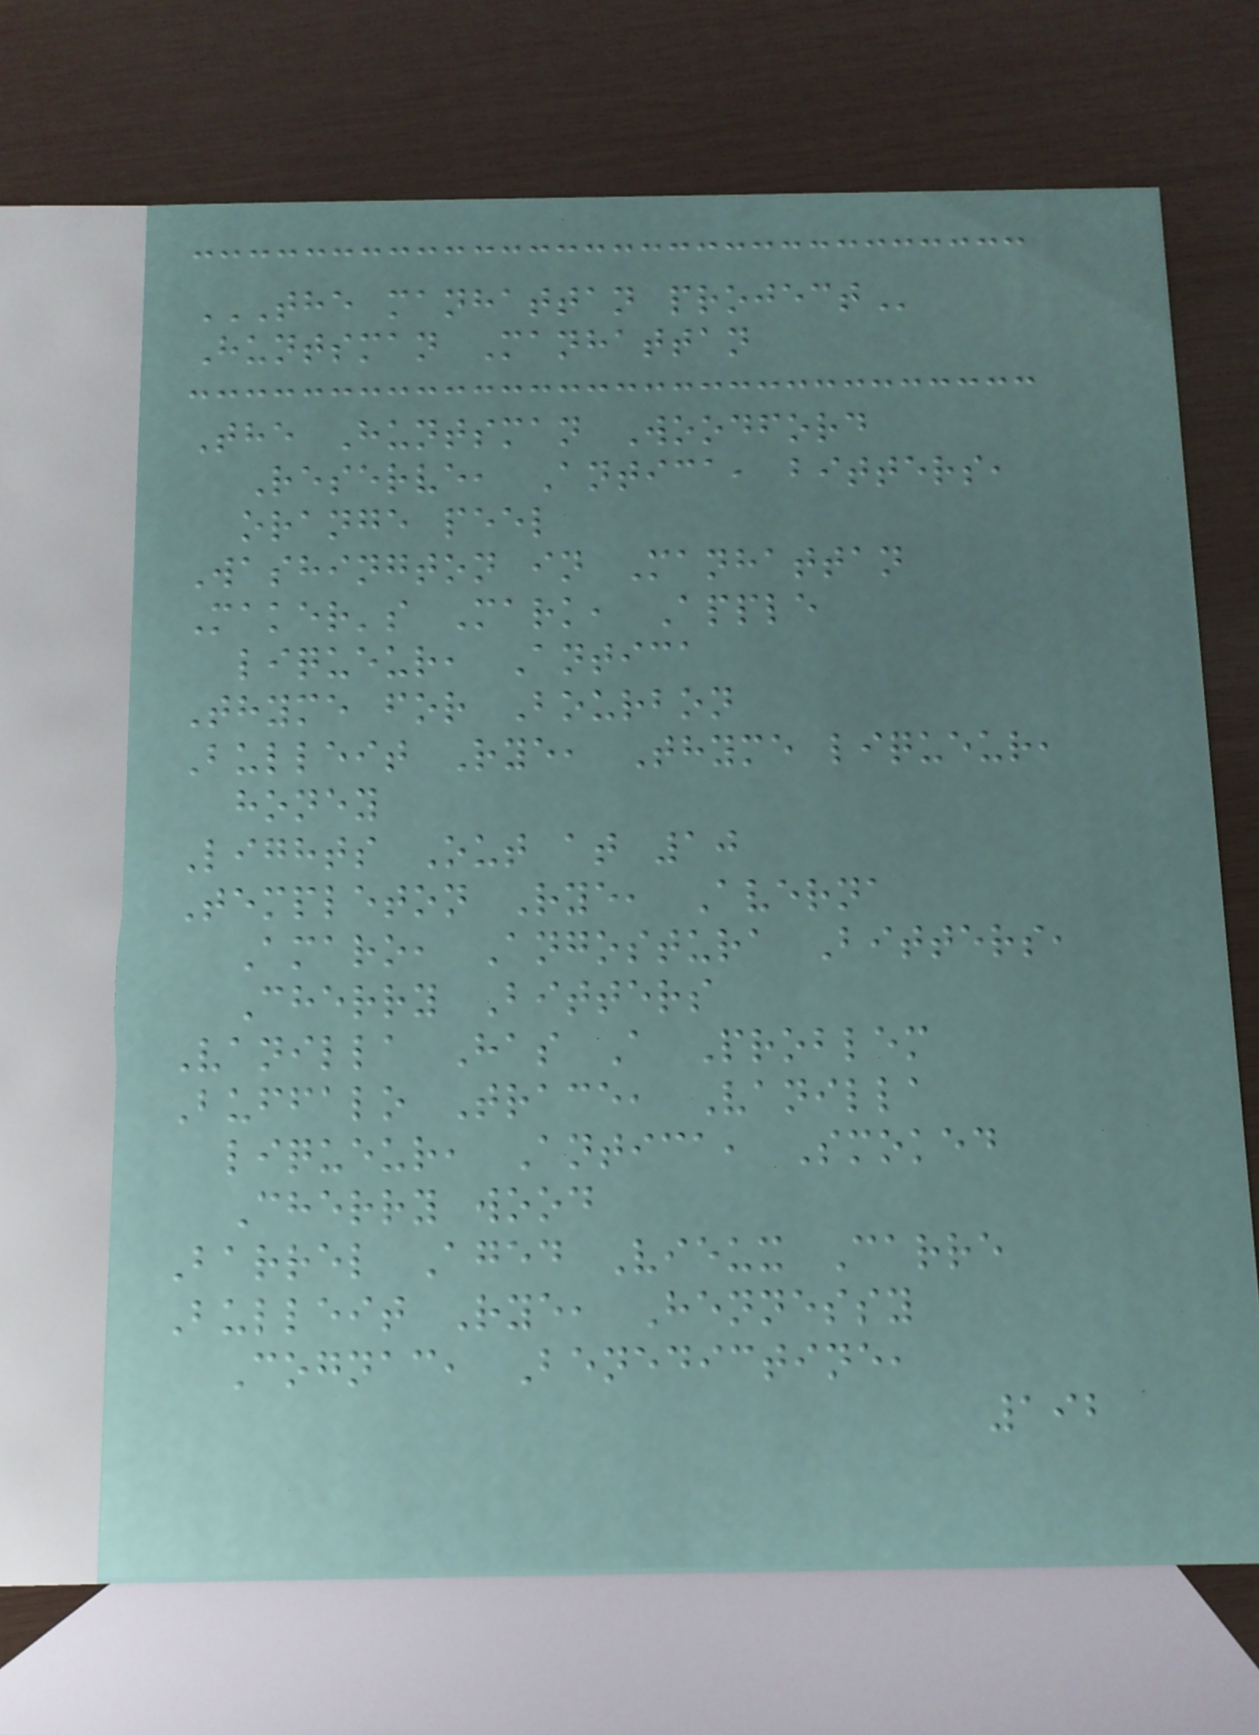THE MANHATTAN PROJECT
Huntsman Manhattan
The Huntsman Woodford
Reserve, Antica, bitters,
orange peel
Washington in Manhattan
Maker's Mark, Apple
liqueur, Antica
Thyme for Bourbon
Bulleit Rye, Thyme liqueur,
honey
Lights Out at 10
Templeton Rye, Averna
Amaro, Angostura Bitters,
Cherry Bitters
Vanilla Has A Problem
Buffalo Trace, Vanilla
liqueur, Antica, Smoked
Cherry wood
Barrel Aged Vieux Carre
Bulleit Rye, Hennessy
Cognac, Benedictine,
192
